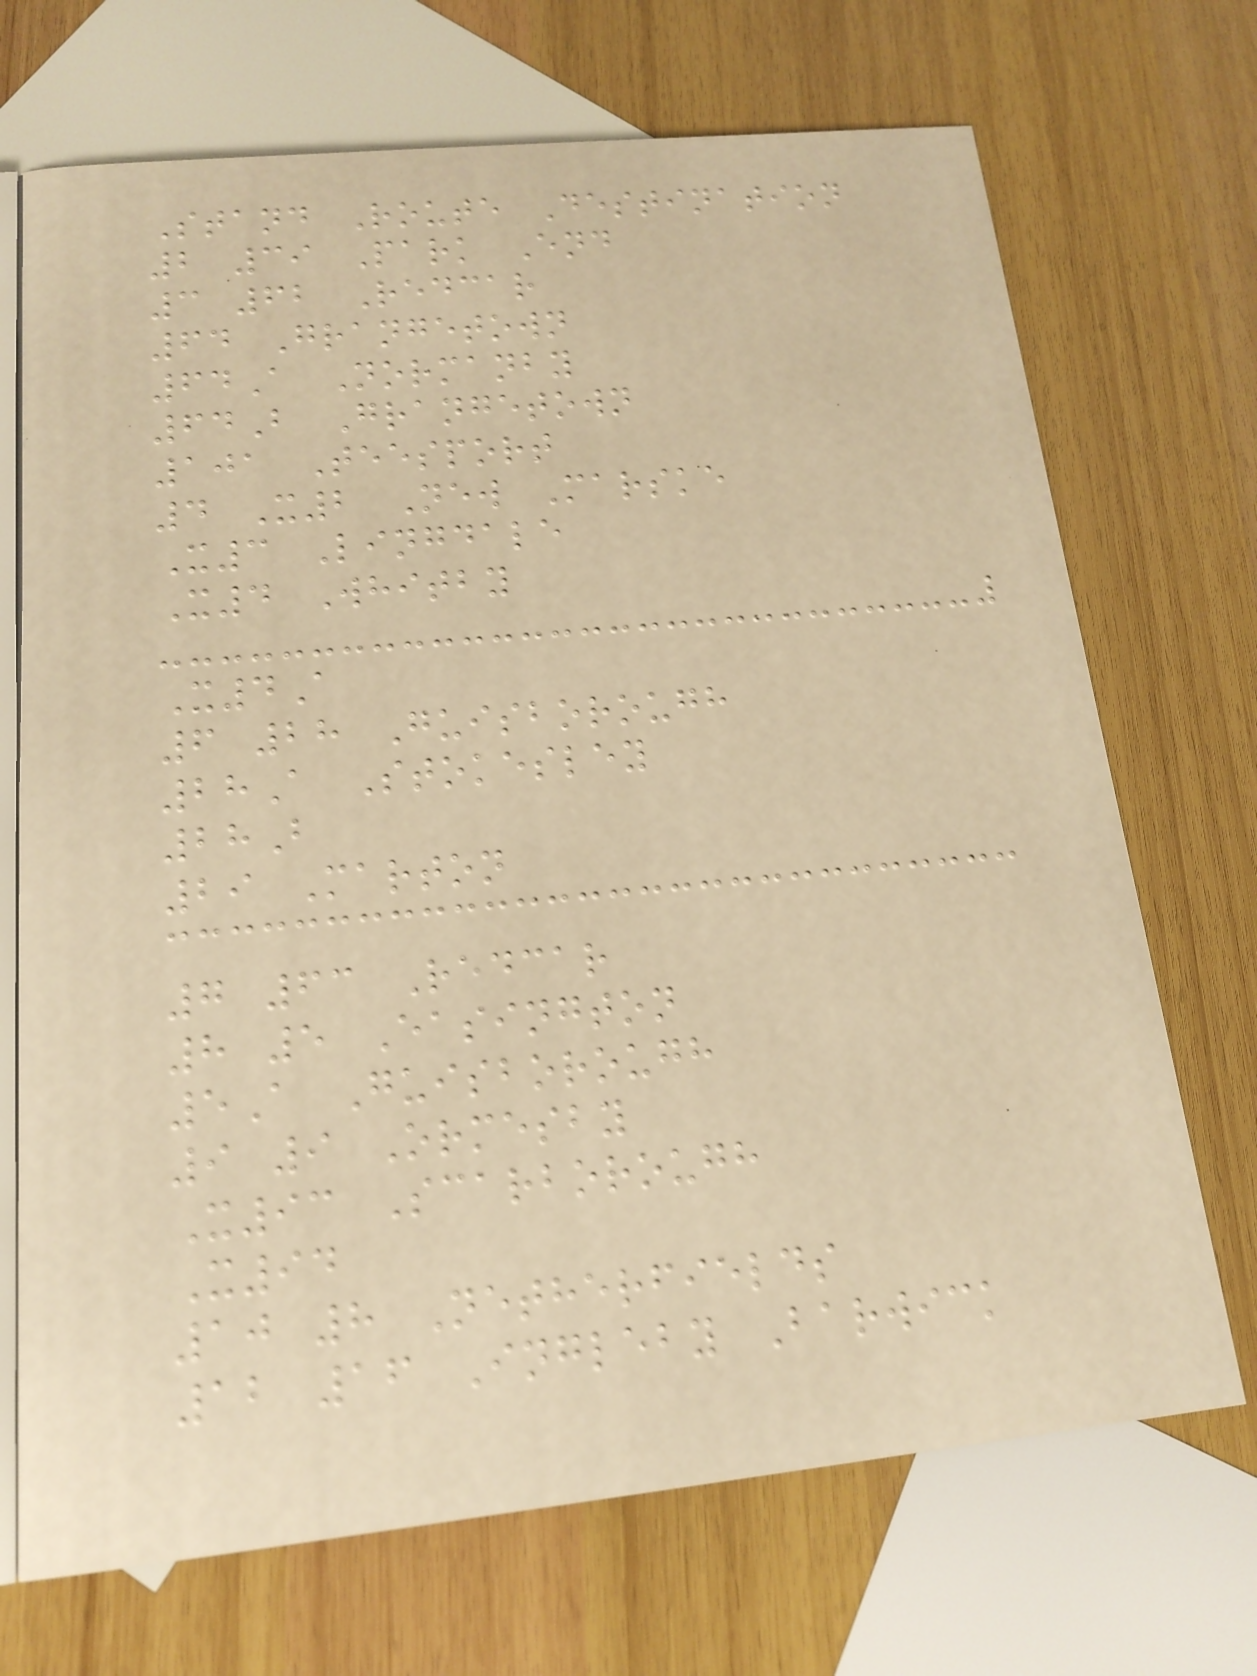Stand Route Destination
2 39 Park End
3 62 Redcar
64 Grangetown
64A Normanby
64B Grangetown
101 Teesport
4 X2 New Marske
X3 Lingdale
X4 Whitby
X4A
6 28 Guisborough
28A Stokesley
28B
29 Marton
7 63 Redcar
8 5 Easington
5A Guisborough
9 9 Ormesby
X93 Scarborough
X94
10 8 Netherfields
12 16 Ingleby Barwick
